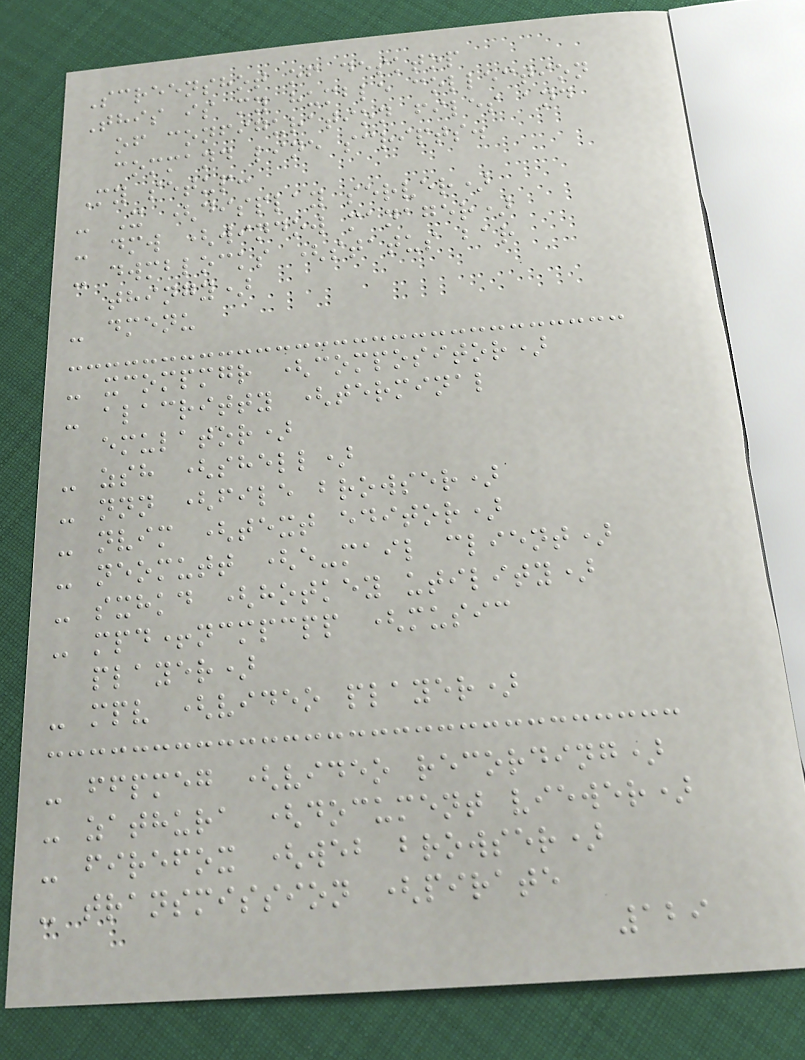Screenshot of desktop
This is my humble collection
of configuration files and
command line scripts.
My setup:
- X (display server)
- dmw (window manager)
- dwmblocks (status bar
thingy)
- dmenu
- xcompmgr (compositor)
- alacritty (terminal
emulator)
- zsh (shell)
- nnn (file browser)
- nvim (text editor)
- neomutt (e-mail client)
- sxhkd (hotkey utility)
- mpd+ncmpcpp (music
player)
- mpv (video player)
- ffpmeg (video recording)
- zathura (document viewer)
- firefox (web browser)
- transmission (pirate
129
